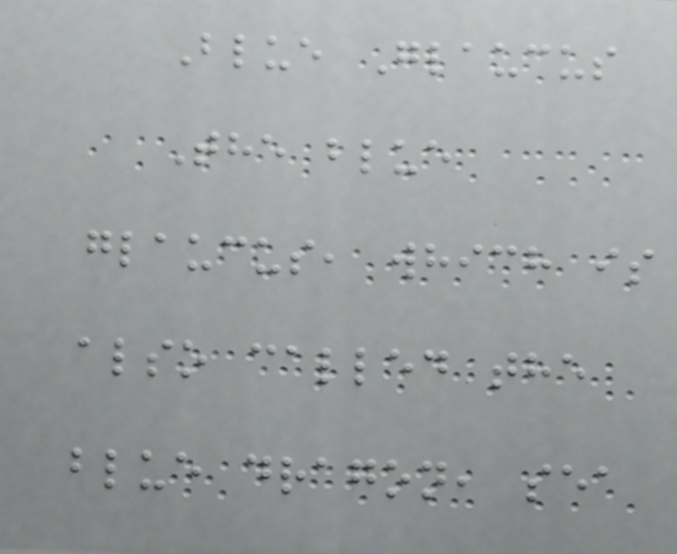Blue Glaucus
The blue
glaucus, which is
also called the
blue dragon, sea
